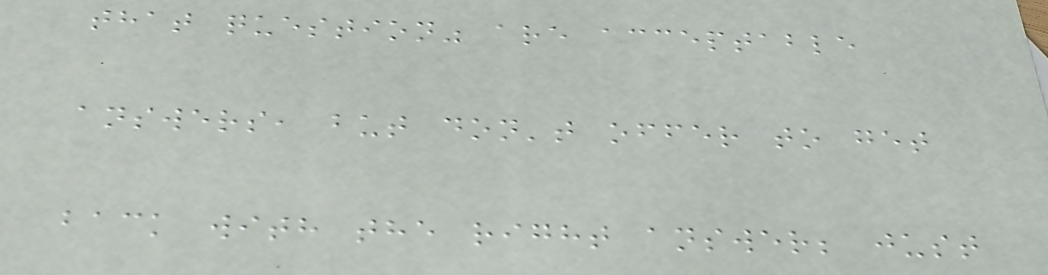that question" are acceptable
answers, but don't offer to get
back with the right answer; just
